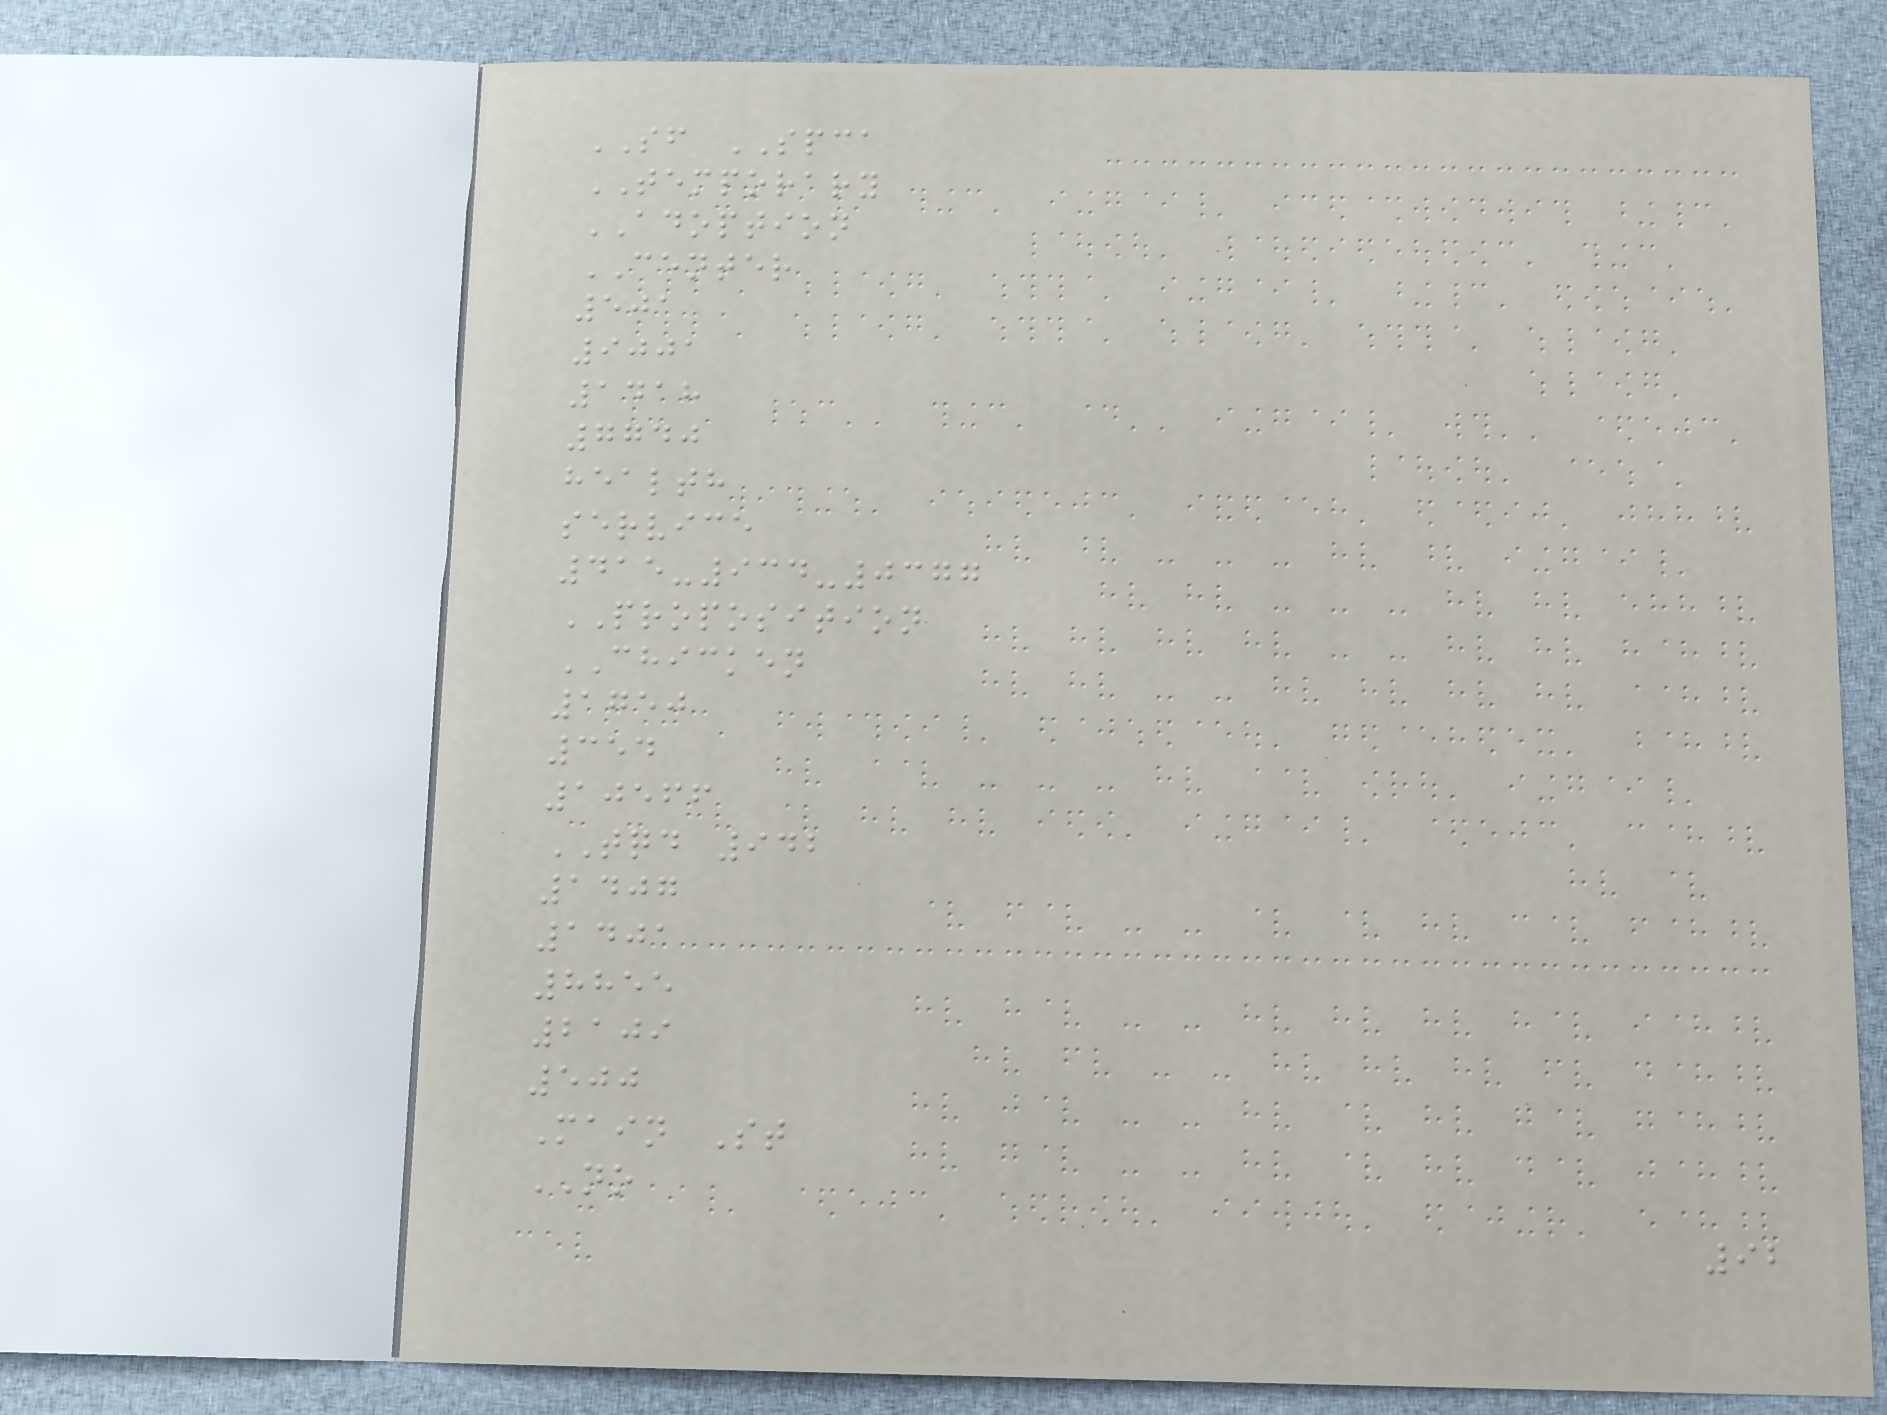SF SPCA
TEMPORARY
ADOPTION
CENTER
501
9001
1418
7740
health
service
415-934-0377
PROPOSITION
CHICKEN
1750
354
10566
TQD 942
1407
1401
8855
2109
500
Main St
NO
92
